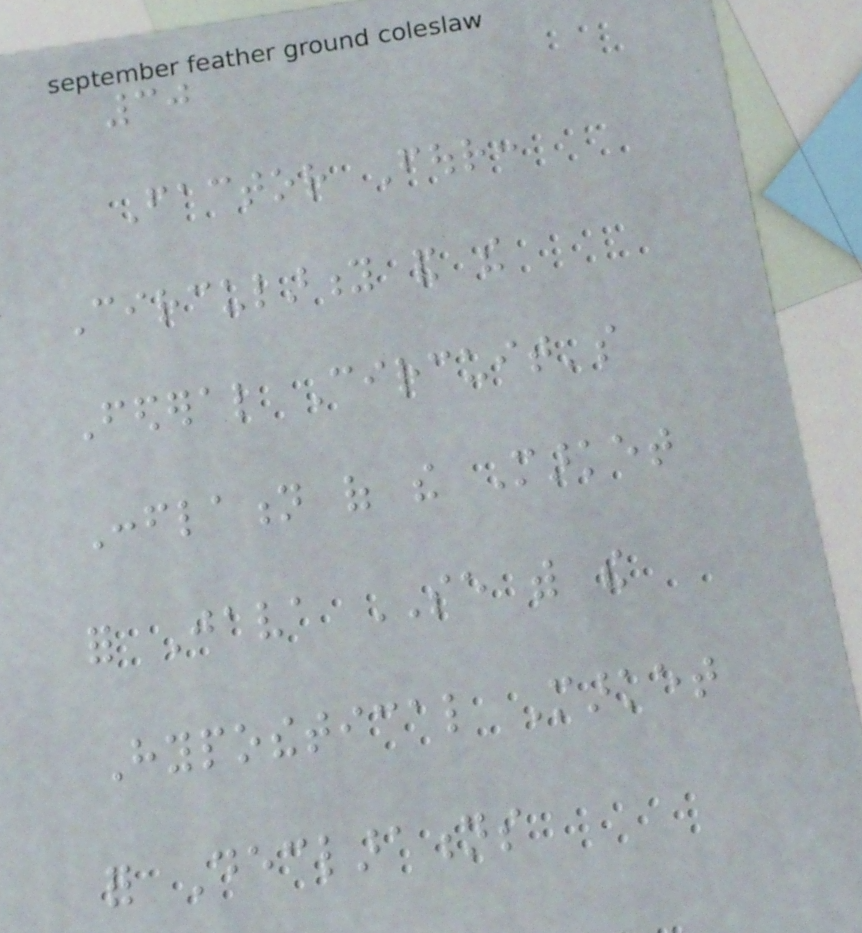30
Factor Four:
Circularity and the
Federal Circuit's
Conflation of the Market
for Java SE with the
Hypothetical Market
for Declarations
